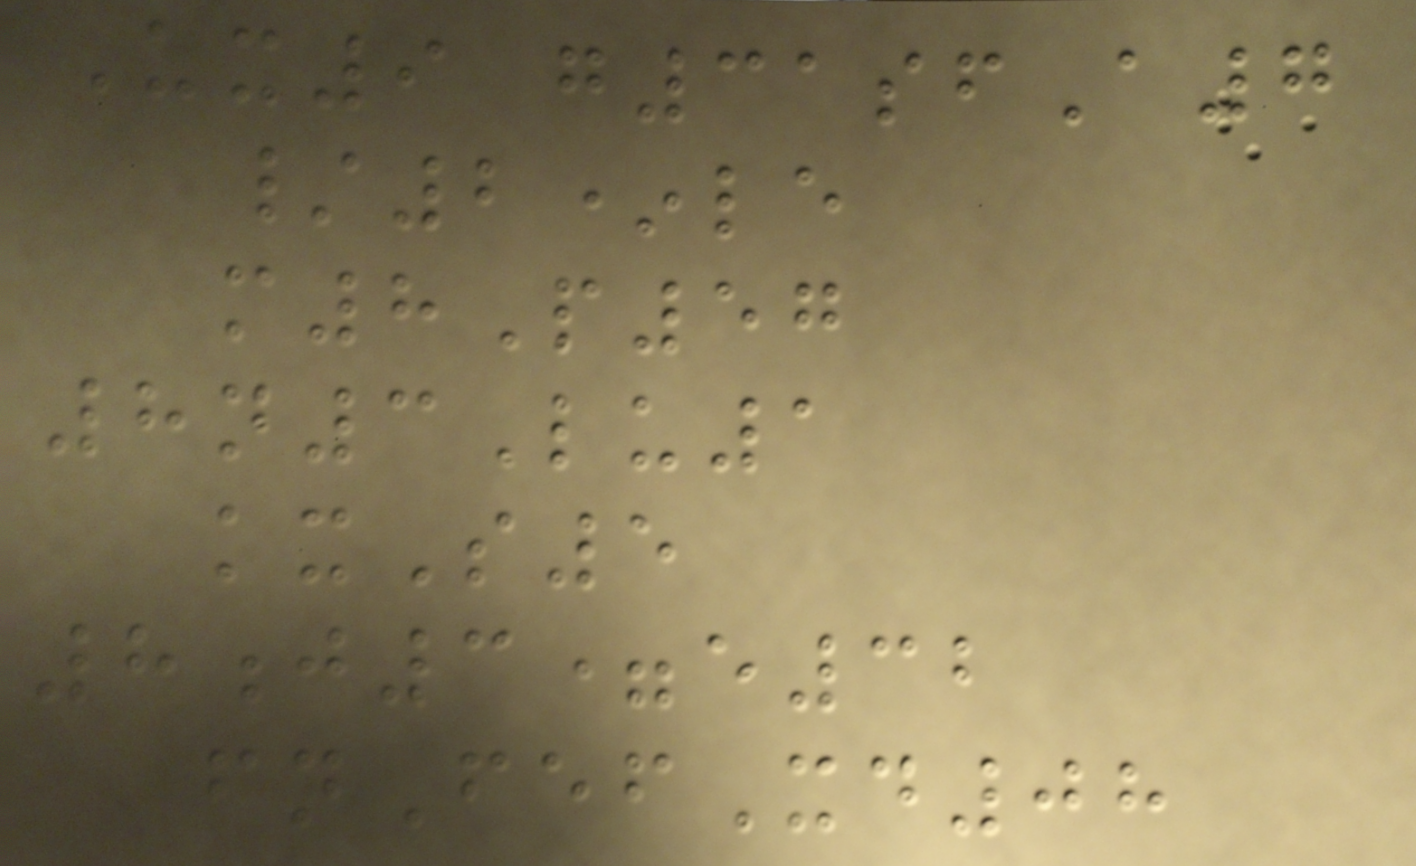Ux9 g31sfA7
/2*le
m8P57
8n3Lu1
kxS5
8j3=e32
fnFefXd08
